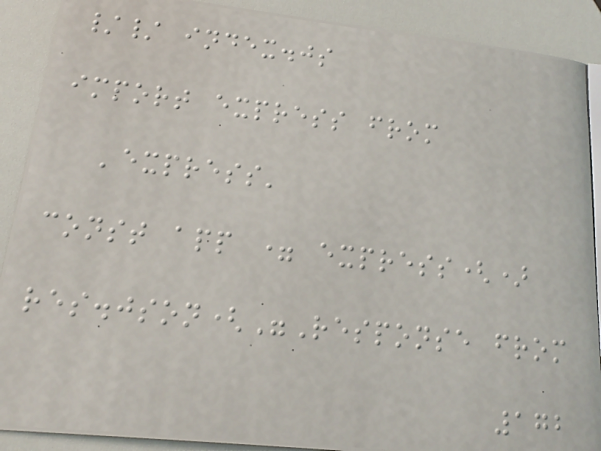// index.js
import express from
'express'
const app = express()
res.json("Response from
172
